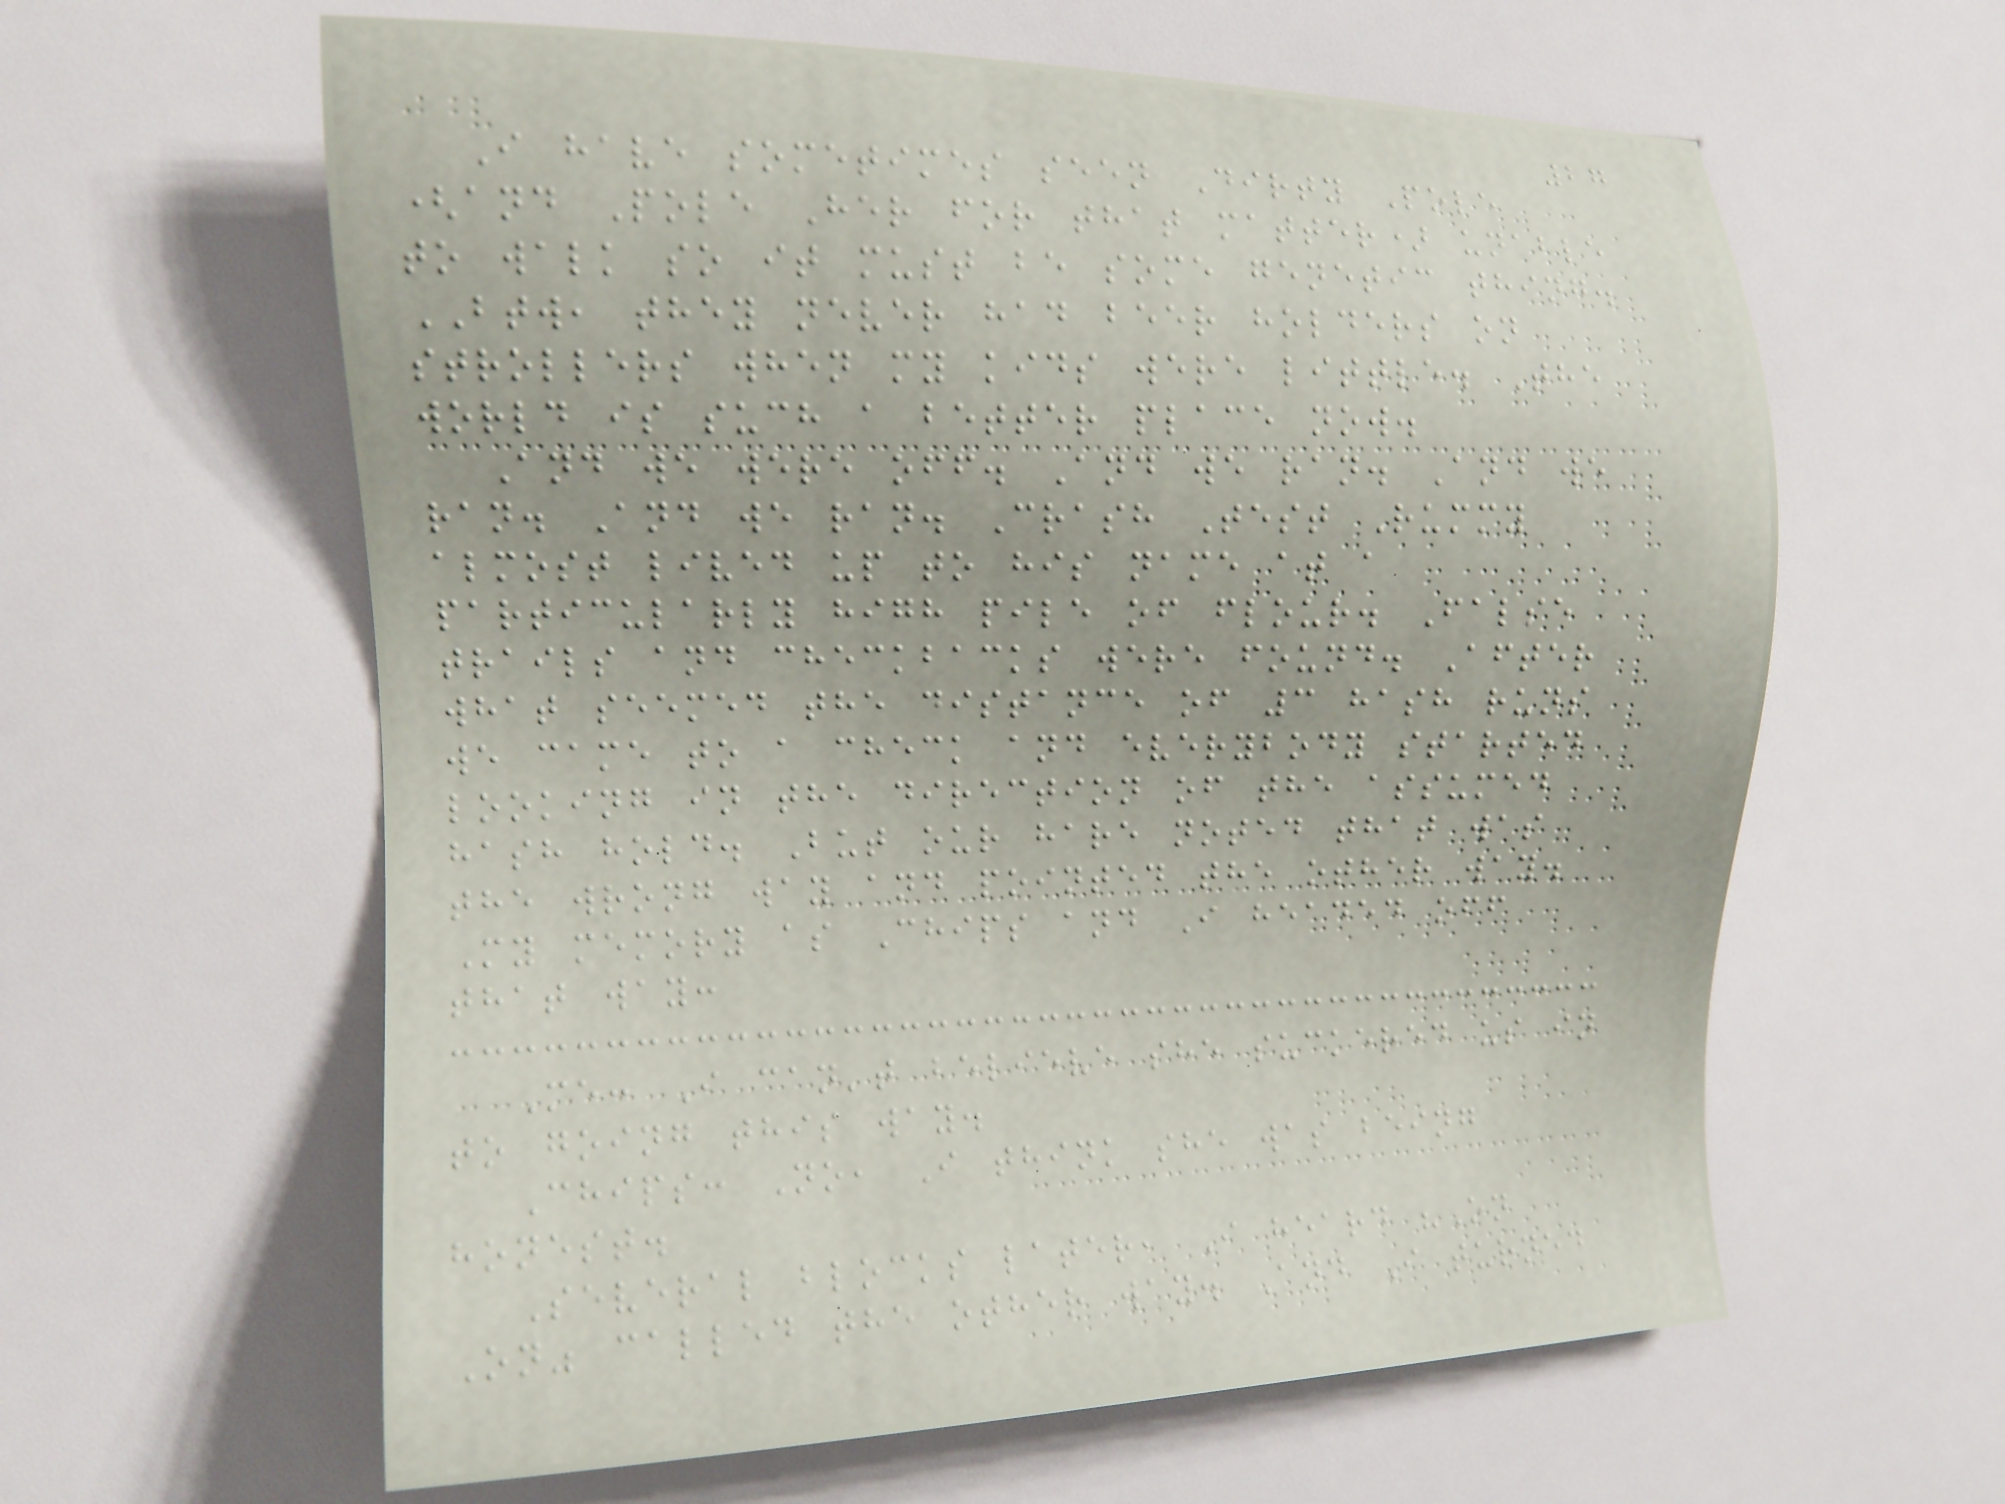27
I have sometimes seen Dirty Pole
(and Pole Her for that matter) unable
to walk so it must be some genetic thing.
BTW, they never had beer holders on
strollers when my kids were little. The
world is such a better place now.
And we were off. And we ran. And we
ran. And we ran. Crash Test Rummy
almost lived up to his name at a
particularly high pile of flour. False
trails and checkbacks were found. After
what seemed the distance of 3 hash runs
we came to a check and everybody started
looking in the direction of the assumed
hash hold. But our hare noted that was
the wrong way and pointed the other way.
My memory as Chips and I headed off
that way:
Me: I can't believe she suckered us in
to going this way.
Chips: No, I think she was being
honest.
Several blocks later, I heard "On
On" called the other way. And I turned
